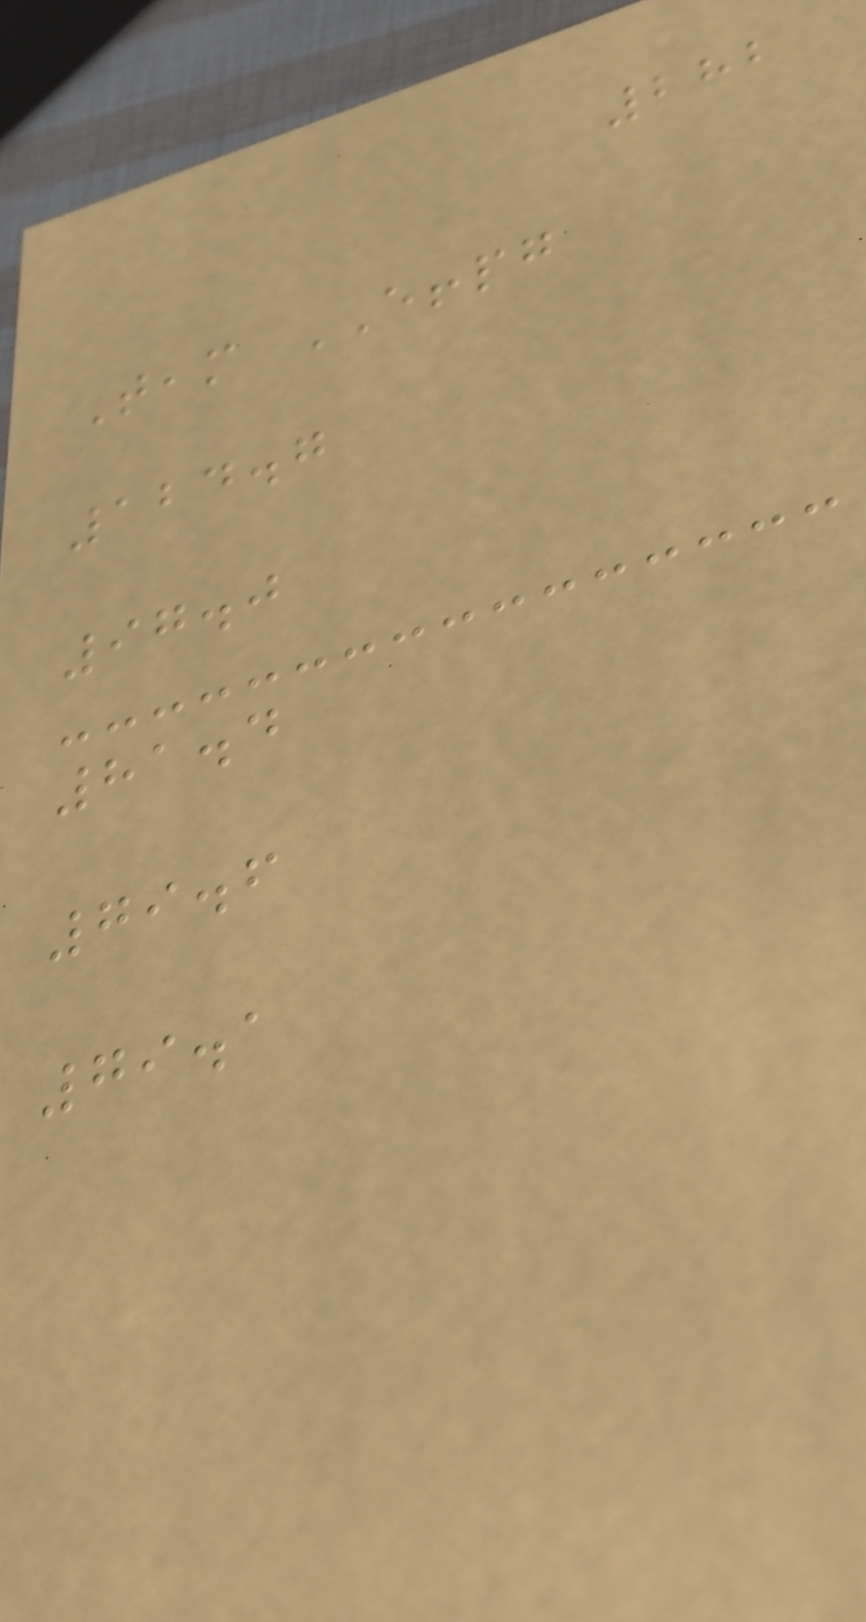282
Team EFFPG
124.7
97.0
81.4
79.6
79.1
